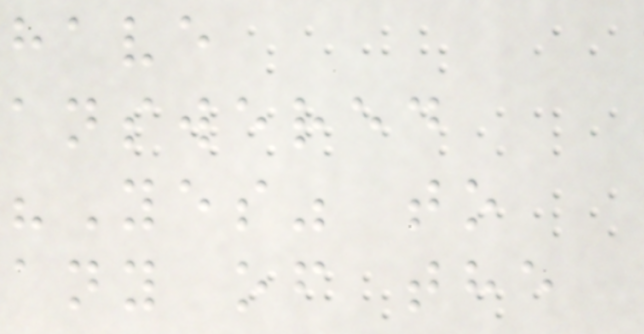have
answered
"Yes" to
any of the
